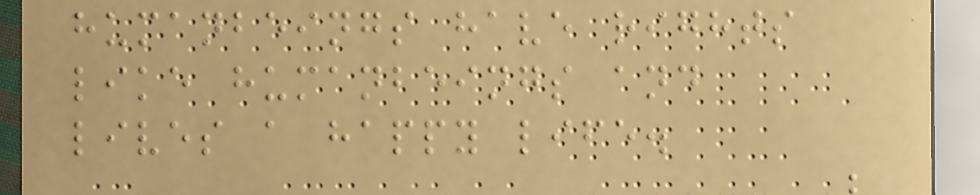humanbeings have rights
like humanbeings and
lives a happy life.
